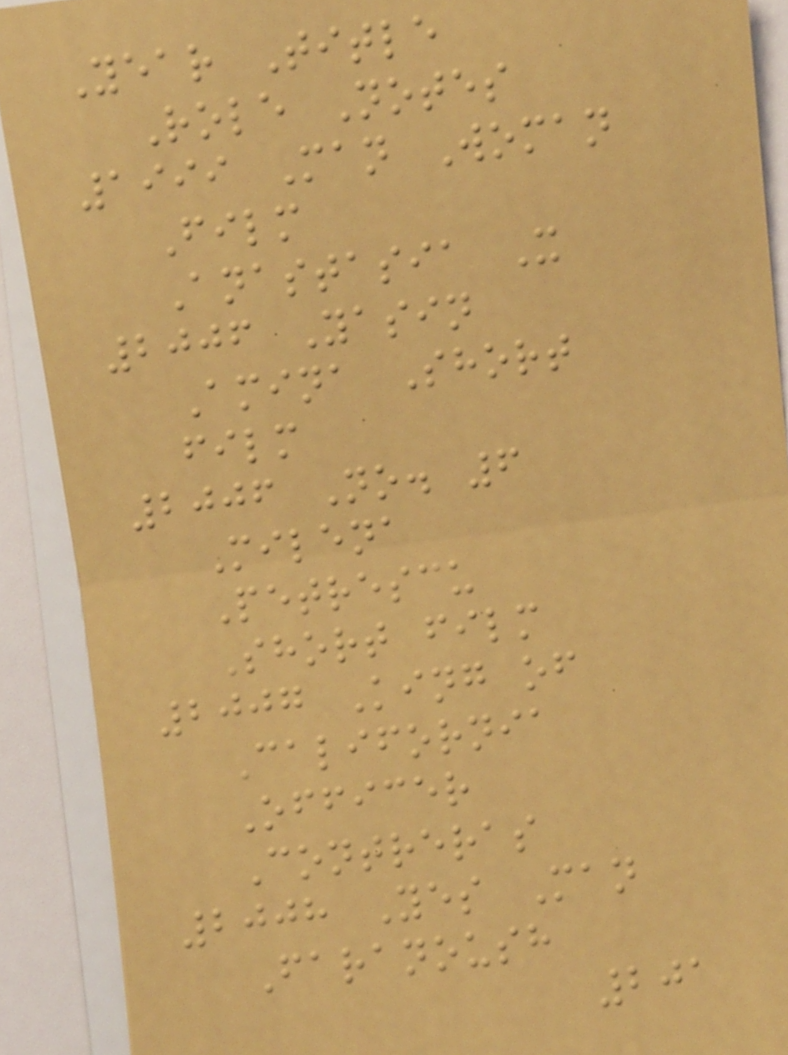Year Title
Role Notes
1999 Man Woman
Film
Anastasia X
2006 Yasin
Amina Short
film
2006 No. 6
Milena
Petrescu
Short film
2007 King of
California
Officer
Contreras
2008 Yes Man
Faranoush
201
